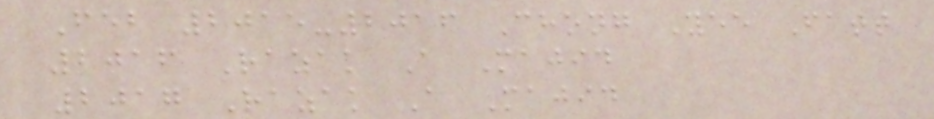Feb 2015-2016 Chong Yee Fatt
2016 Razak A Majid
2017 Razak A Majid
